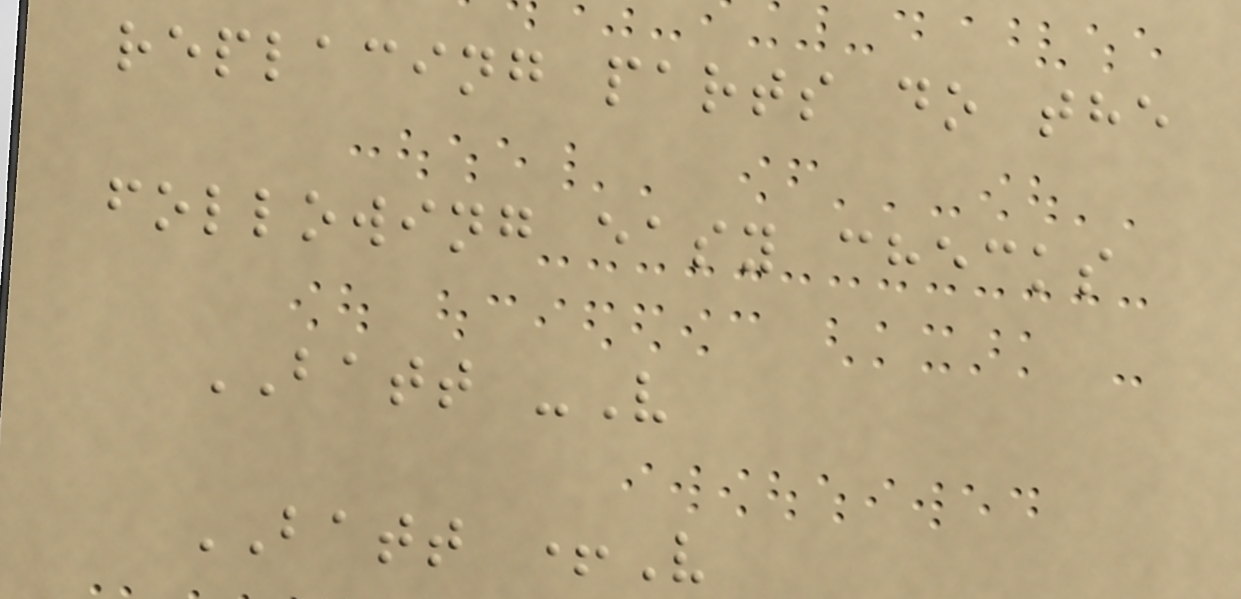replacing parts do the
following easy checks
BATT -V
BATT +V
